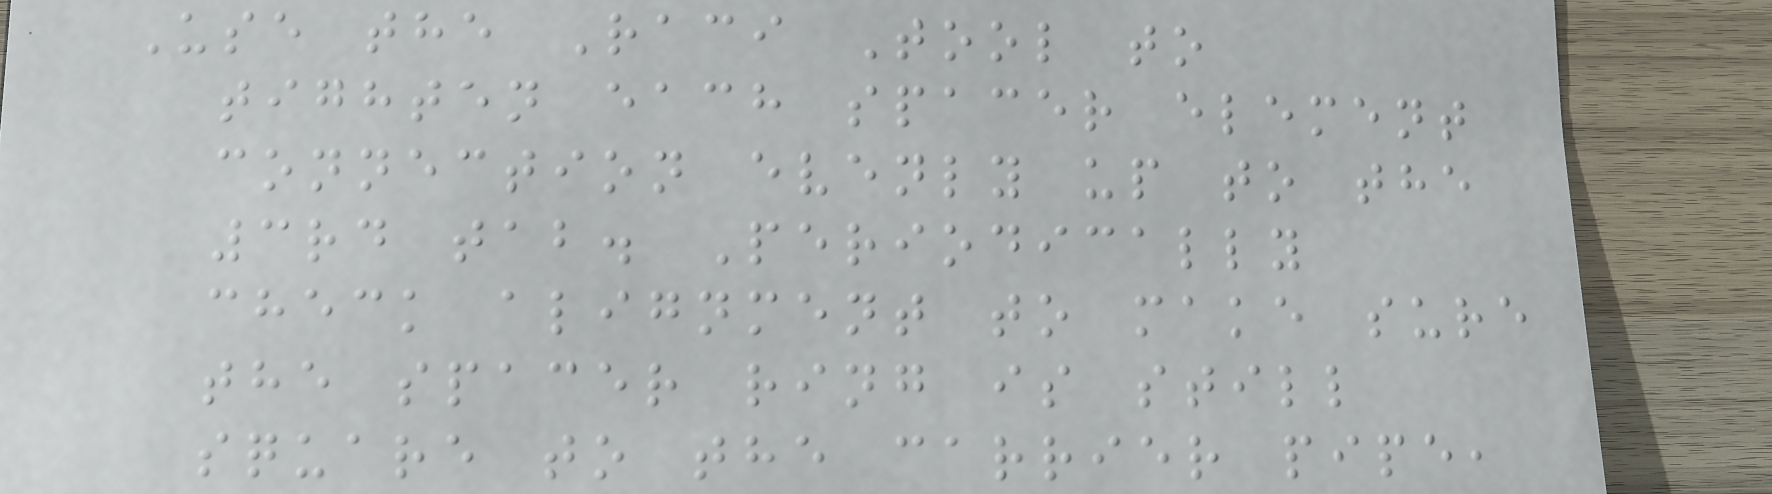Use the Raci Tool to
tighten each spacer element
connection evenly up to the
3rd tab. Periodically
check alignment to make sure
the spacer ring is still
square to the carrier pipe,
